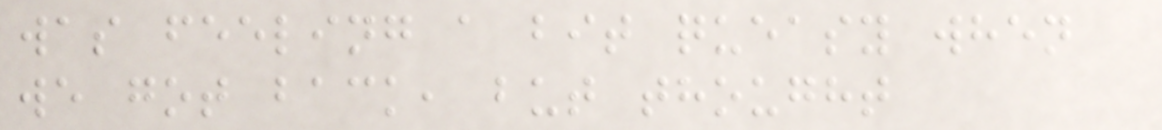was feeling a bit queasy when
we got back, but thought
